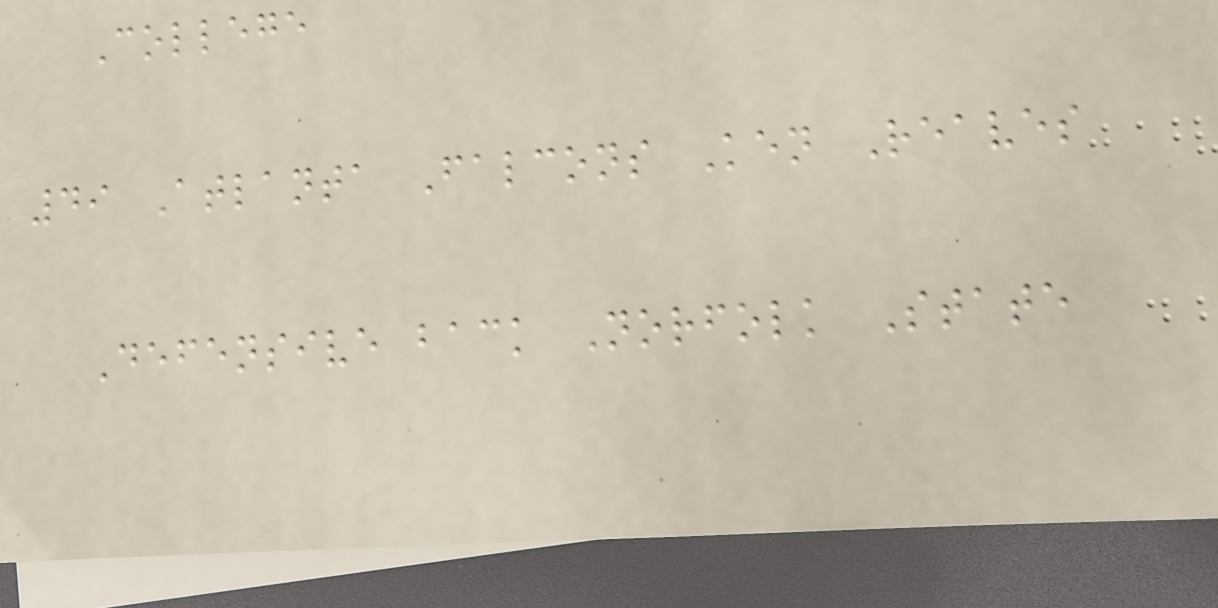College
49 Atlanta Falcons Ken Reaves
Defensive back Norfolk State
